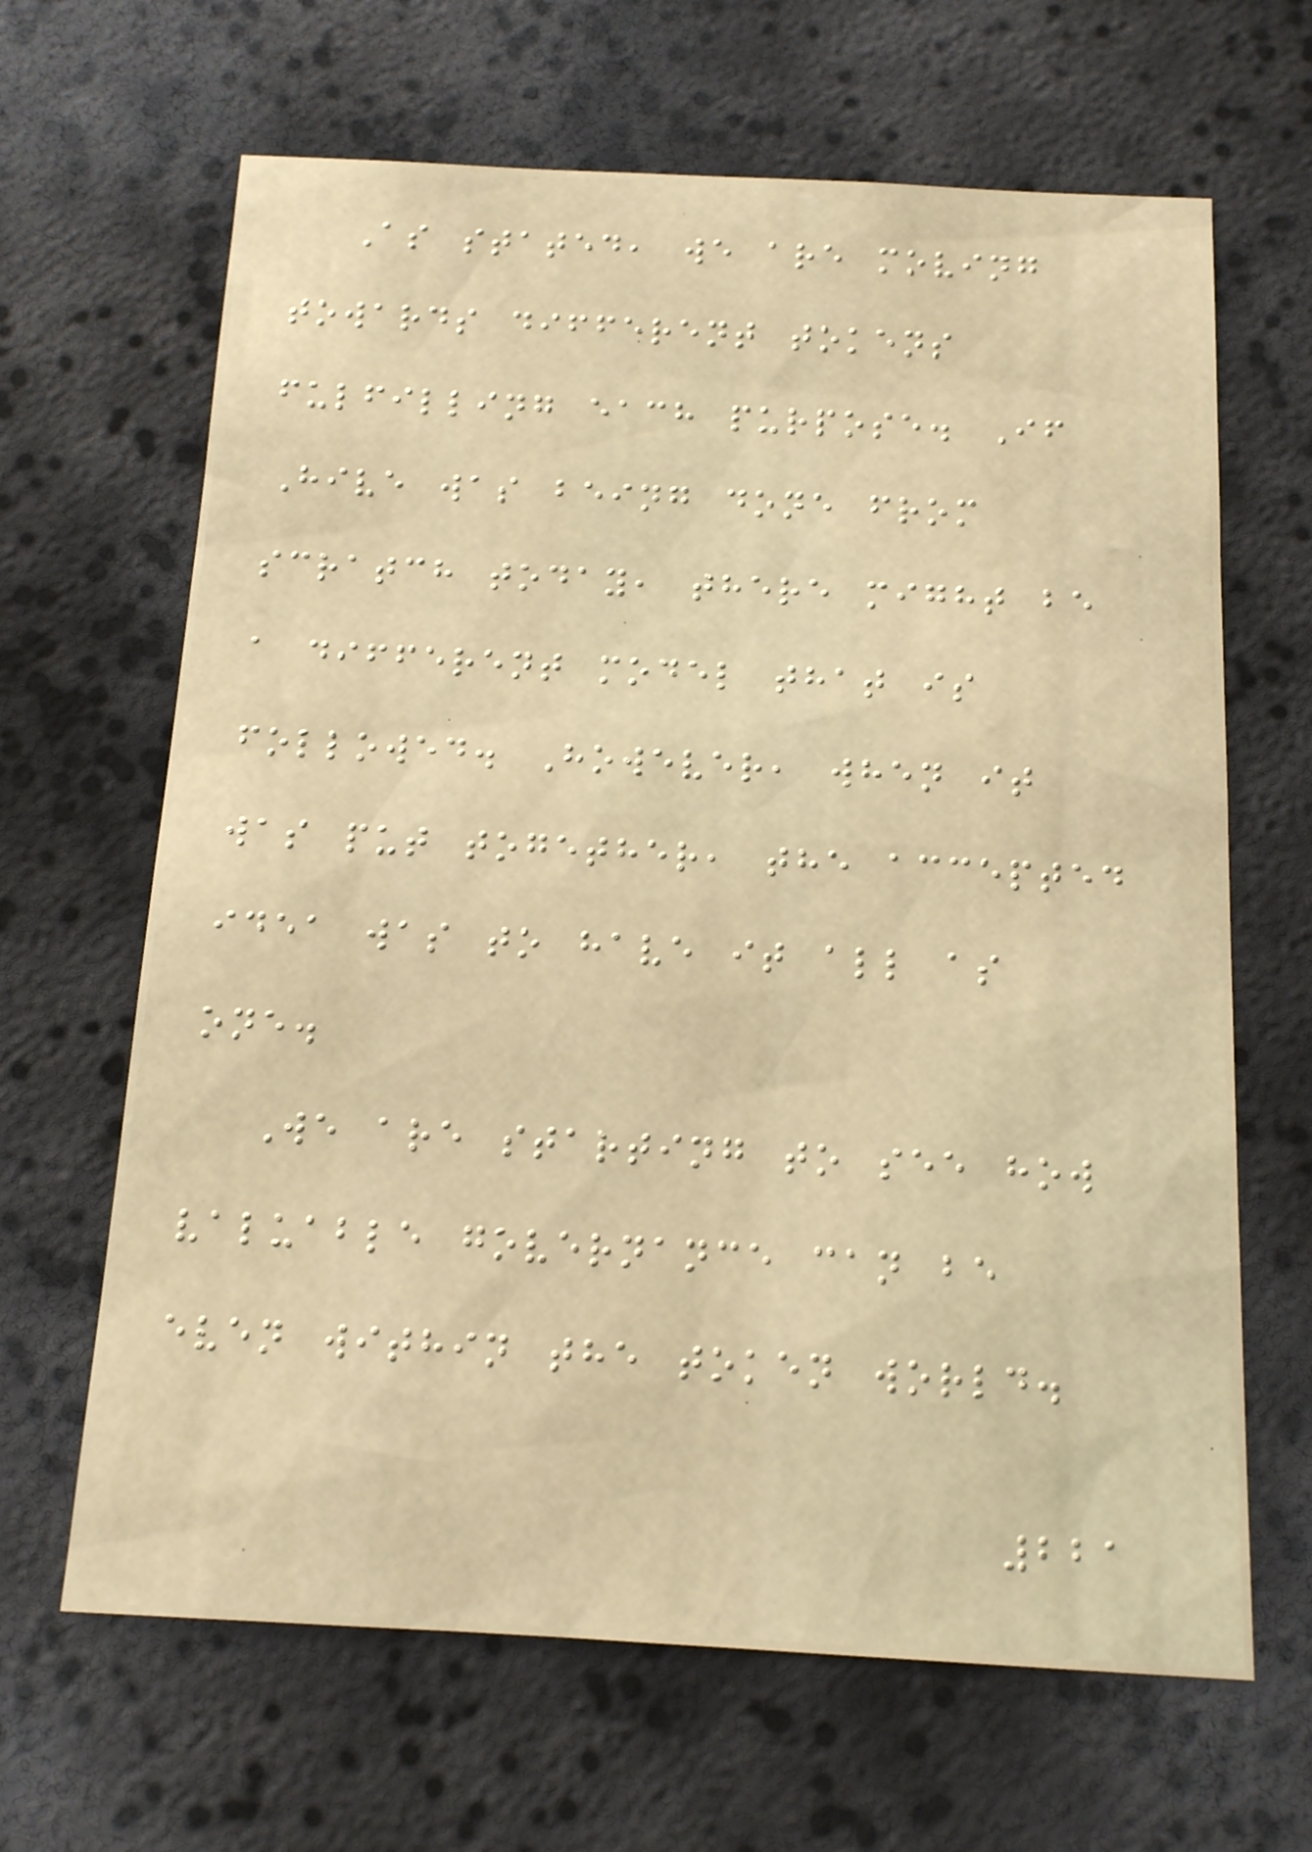As stated, we are moving
towards different tokens
fulfilling each purpose. If
Hive was being done from
scratch today, there might be
a different model that is
followed. However, when it
was put together, the accepted
idea was to have it all as
one.
We are starting to see how
valuable governance can be
even within the token world.
221
